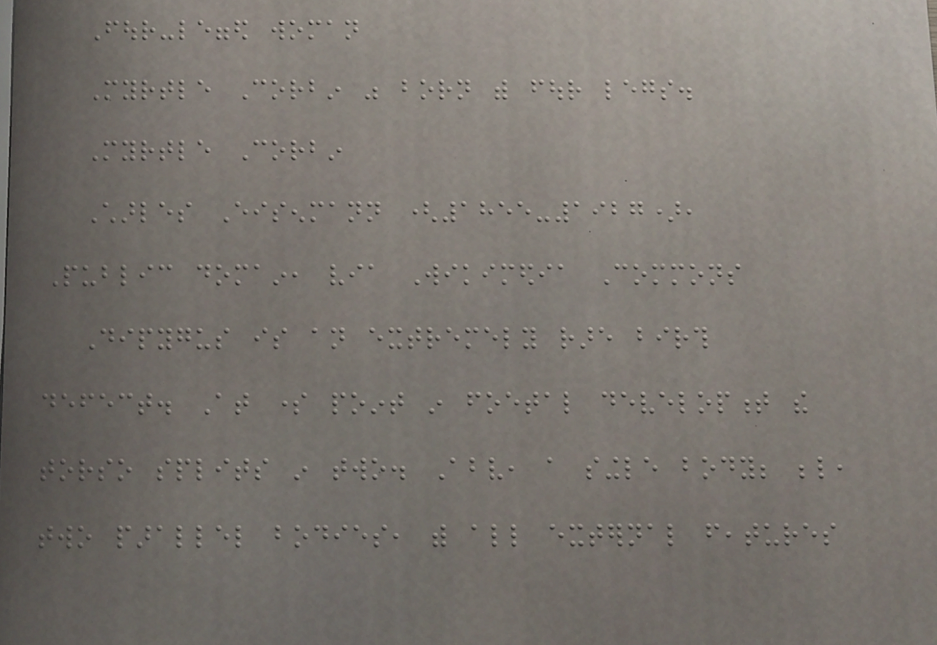Four-legged woman
Myrtle Corbin was born with four legs.
Myrtle Corbin
Charles Eisenmann (1855-1927),
Public domain, via Wikimedia Commons
Dipygus is an extremely rare birth
defect. At some point in foetal development the
torso splits in two. Above, a single body; below,
two parallel bodies, with all external features
